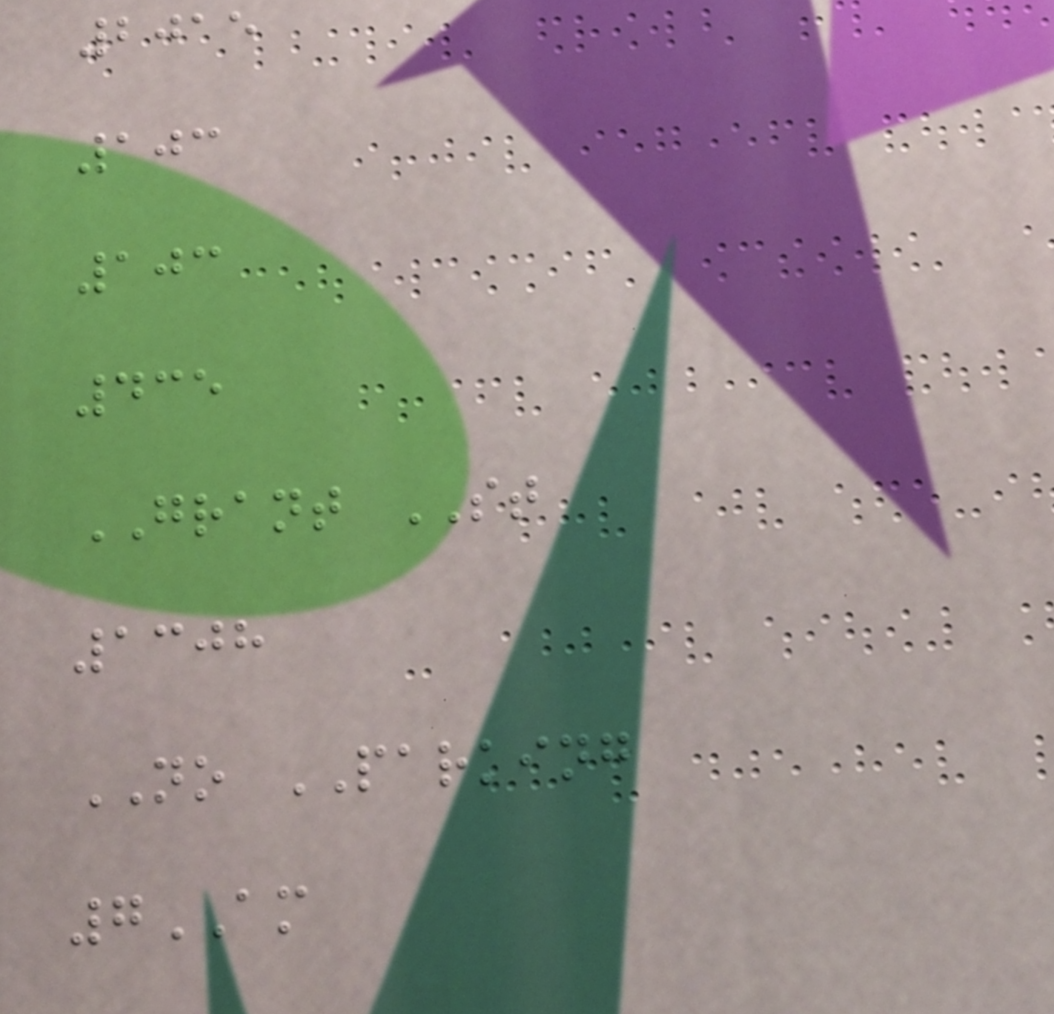2015
103
103
435
GRANT ST
1308
NO PARKING
7AM
